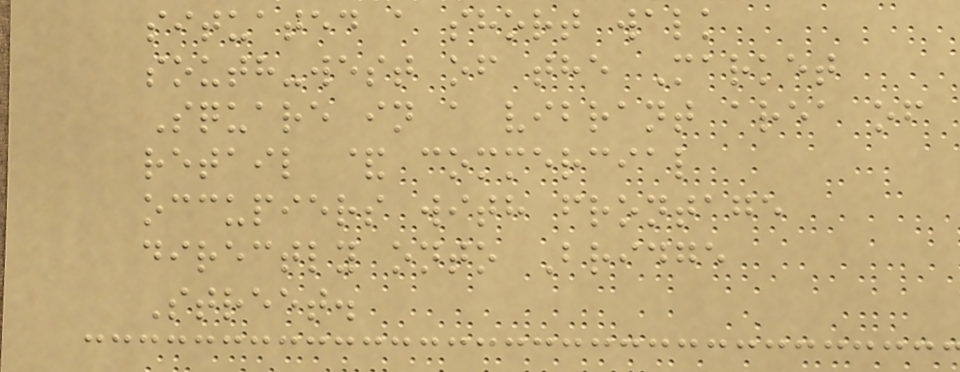situated a short walk
south-west of the Market
Square in a vibrant area of
retail & commercial
occupiers with frontage
directly onto Bridge
Street.
